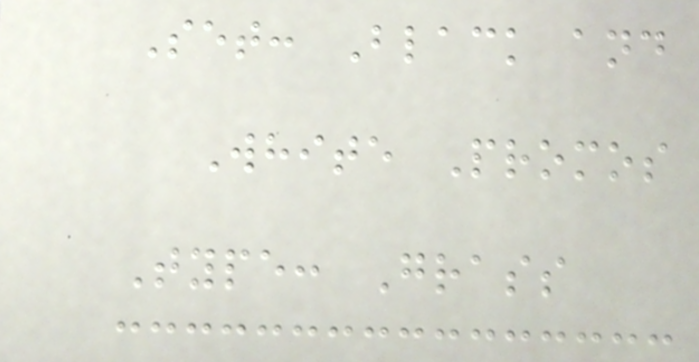Set: Black and
White Promos
Type: Grass
